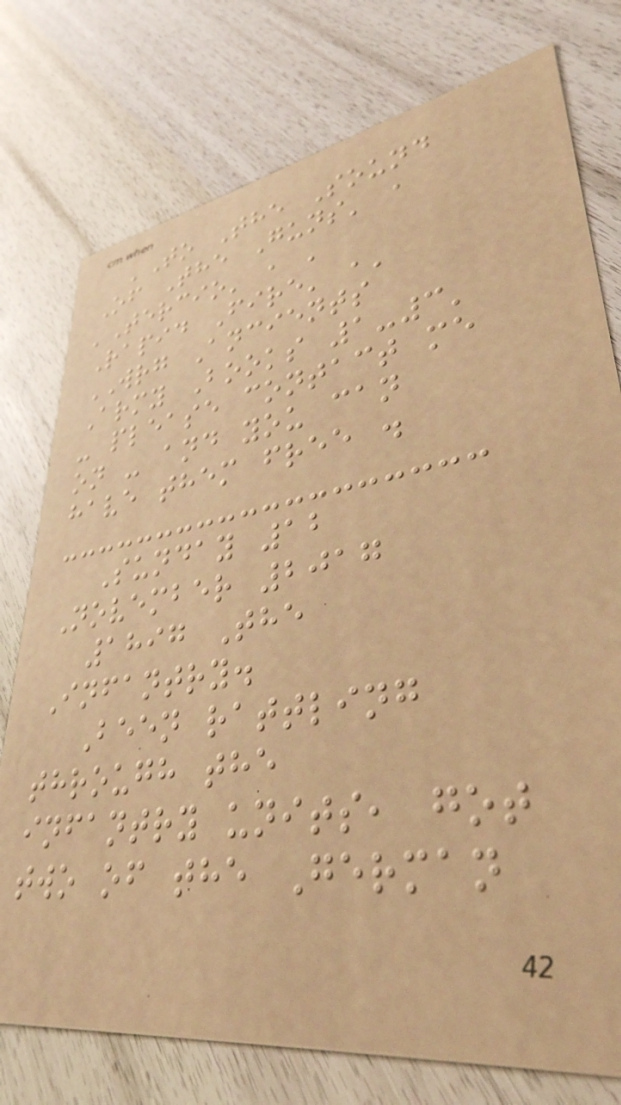'To The Sound
Of The Guns' ,
'Tercio' , '
Rapid Fire' ,'
WRG Ancients
Army Books 1-3'
- please contact me
on - and you can
have them free .
Sunday 12
November 2017
1897 The
Infantry.
Been rattling
through the
infantry units, got
two of the German
